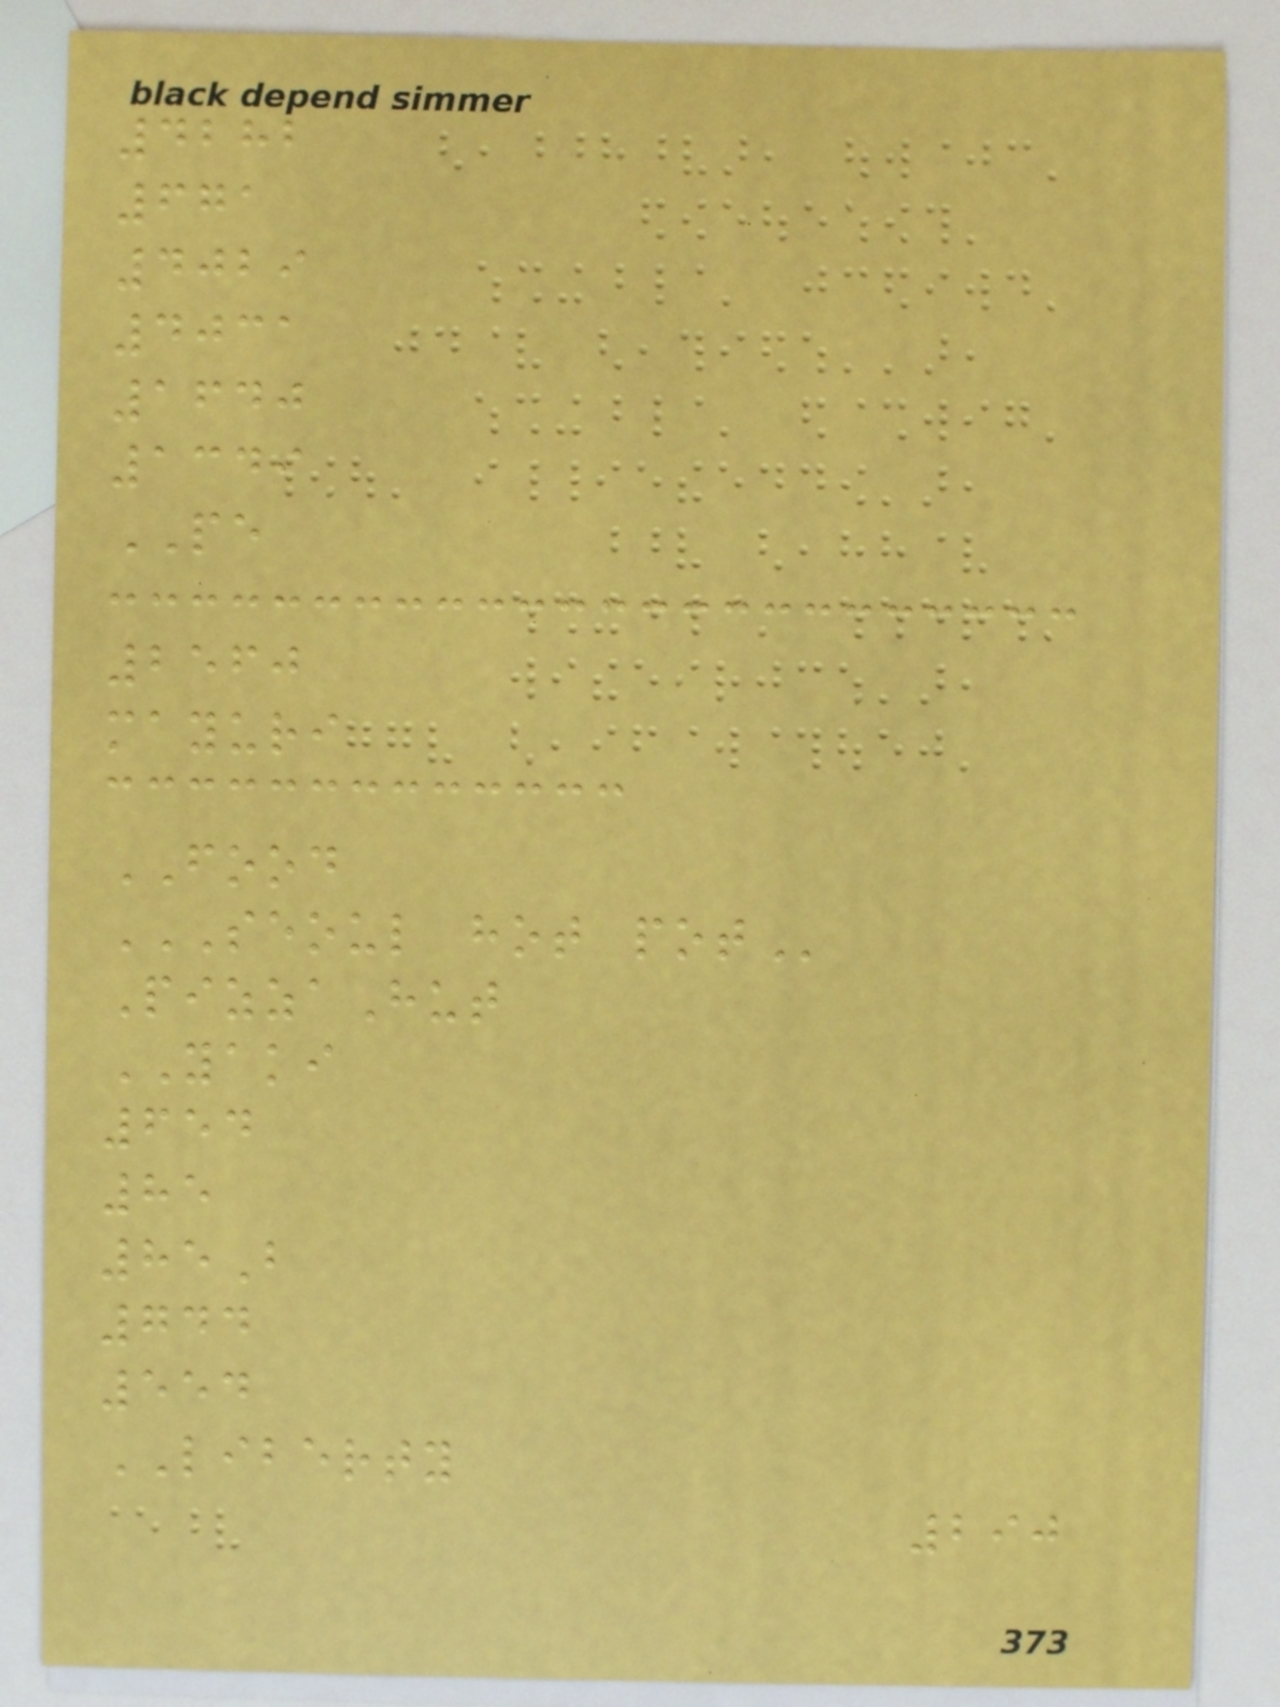4282
671
4029
4031
1640
1349
PE
2560
mayuri
FOOD
SEOUL HOT POT
PizzaHut
YAKI
654
85
85B
744
554
LIBERTY
290
